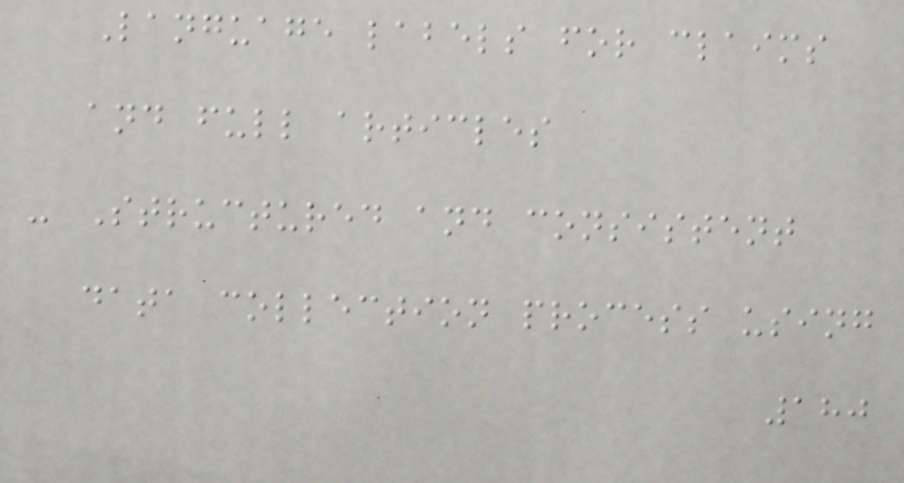Language labels for claims
and full articles
- Structured and consistent
data collection process using
180
